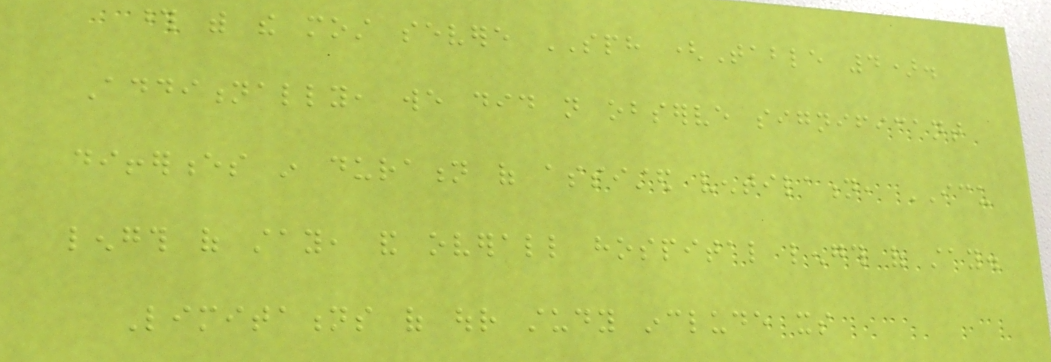those with the most severe SPH (Table 4).
Additionally, we did not observe significant
differences in duration of assisted ventilation, ICU
length of stay, and overall hospital length of stay.
Limitations of our study include its
